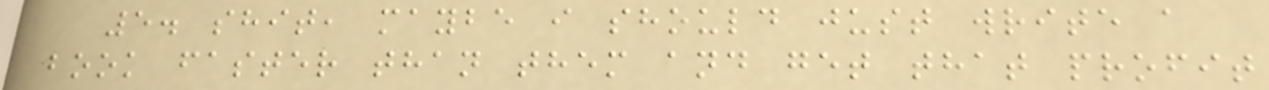5. shit, maybe i should just write a
book faster than them and get that profit
